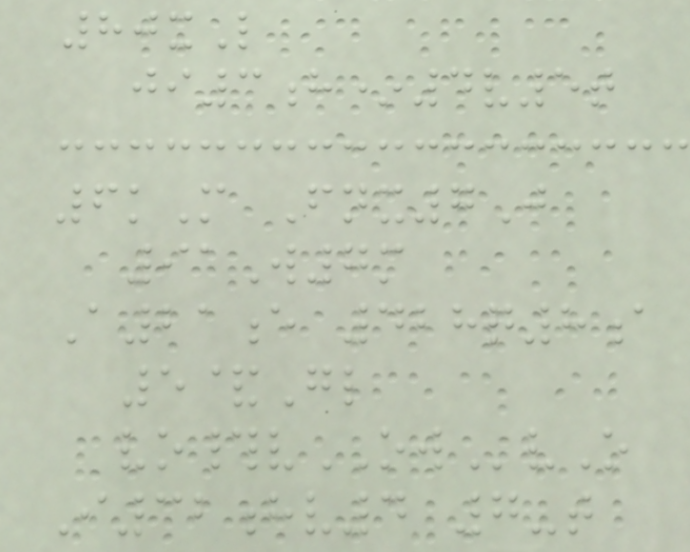80xL
ji3h*4v5t
6kM Fnx7J
91W7m
A21e 428q8a
5&Gl
vo#vOWvO
I32hv4 7-t
